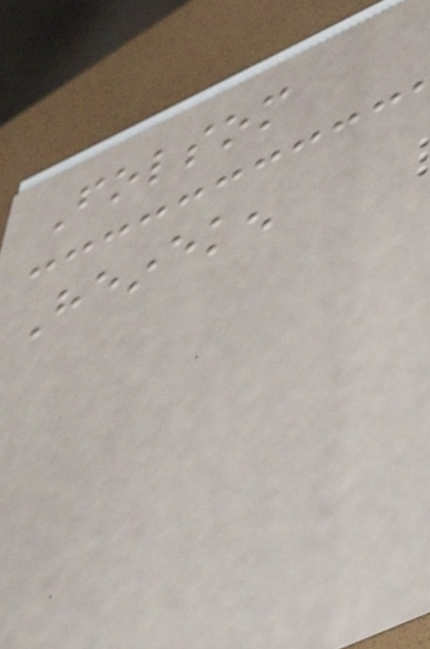Folsom
Heineken
